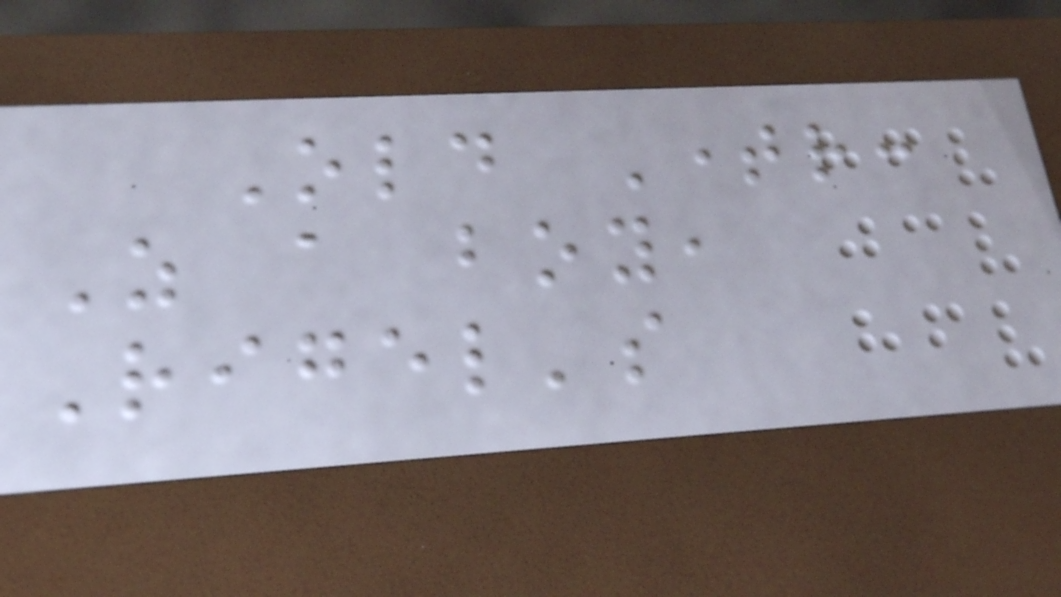Old Timer:
As a boy,
Rigel's
